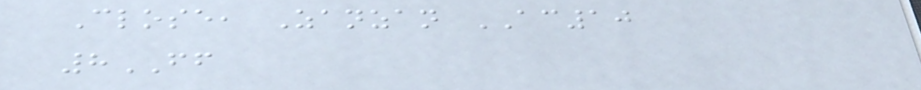Close, Zanzan AC10
8FF
